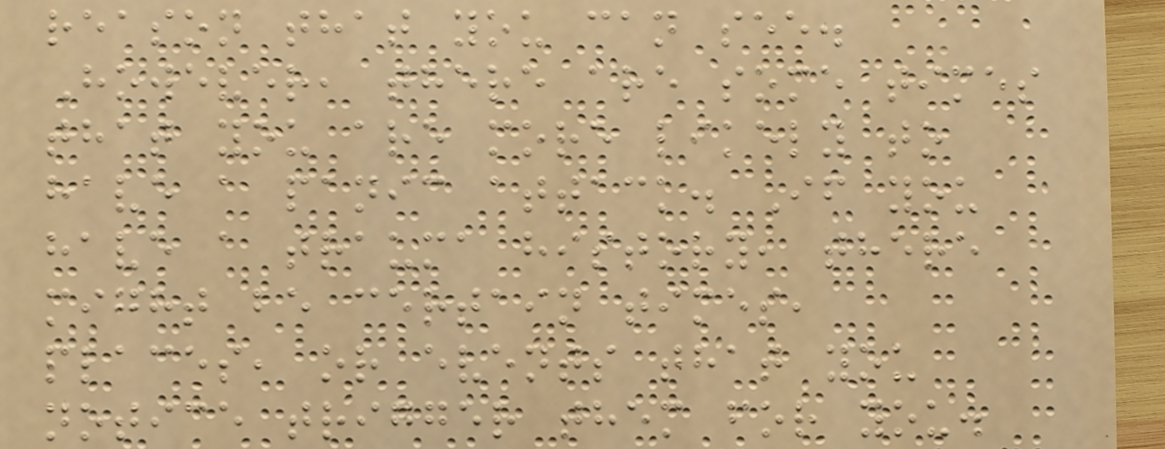reason that you can see.
However, there are some times
that you are more likely to
have a panic attack. If you
have a trauma history, there
might be certain times,
places, or events that you
notice trigger them for you.
